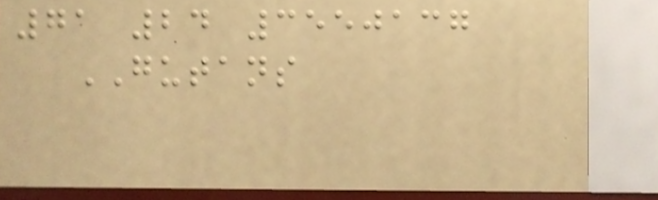71 24 3550137
GUTANS
